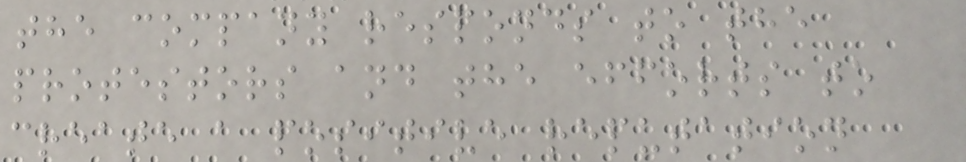the company responds to the
protestors and the efforts to
create a positive reputation
